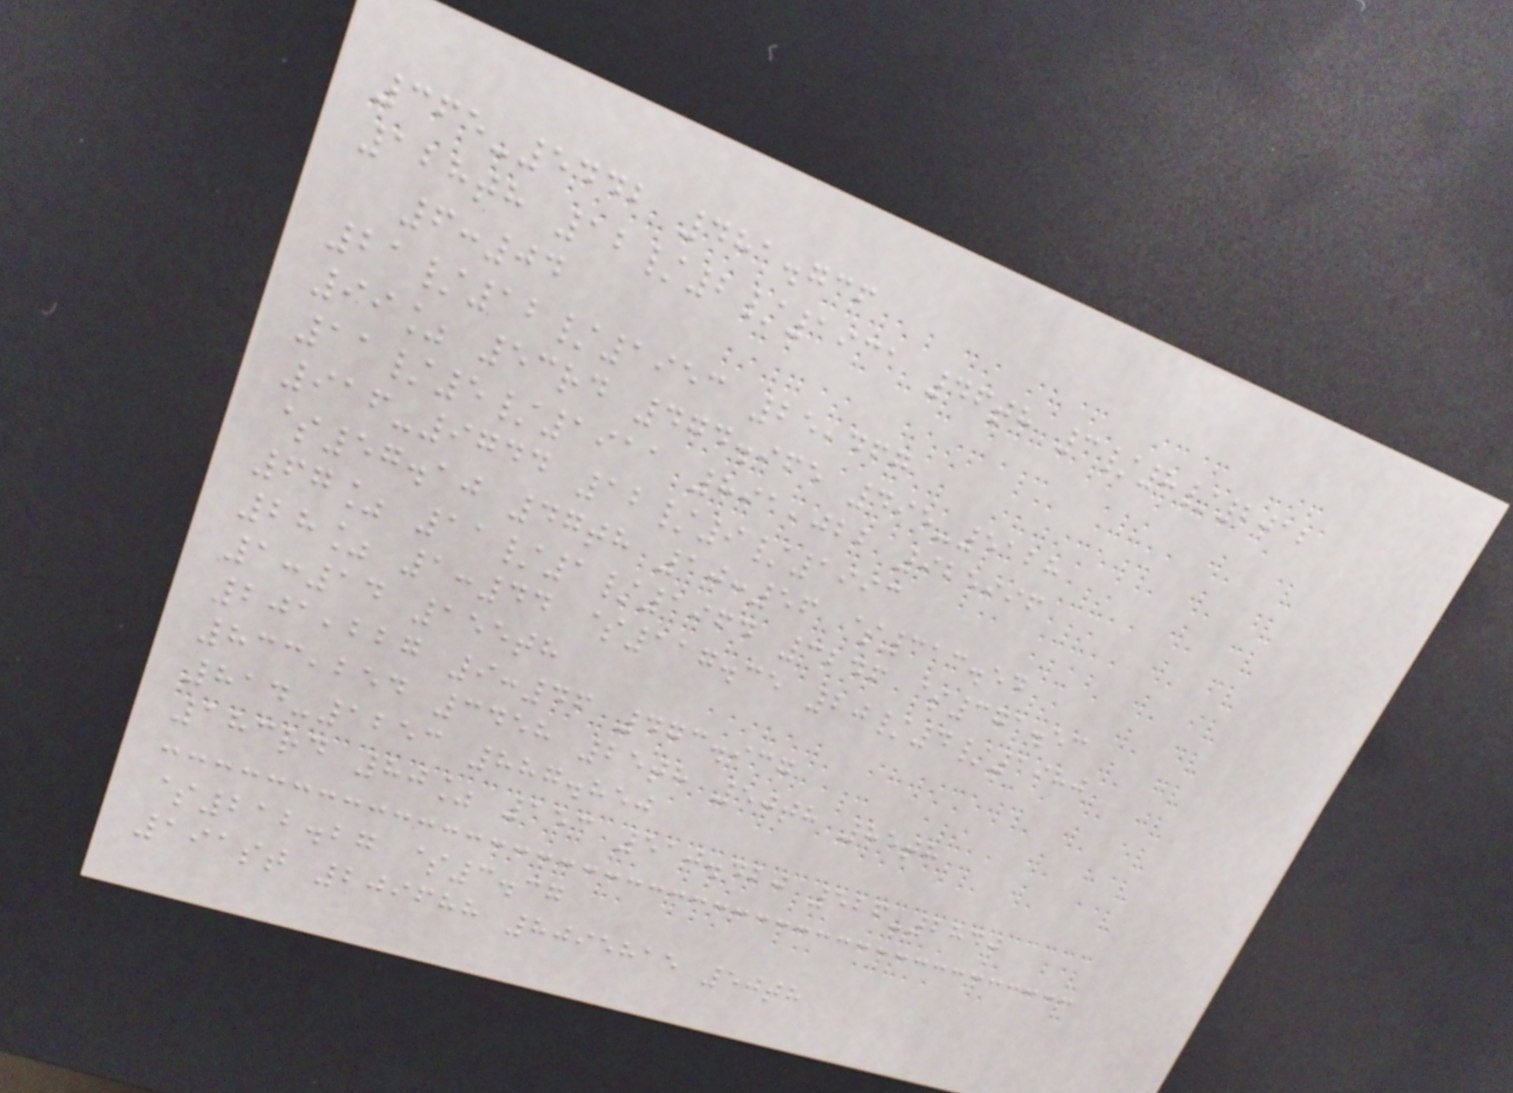365-5442 481.736
128th 12/2/1931 46th 3/8/2012
6:04
21/12/1953 25,467
99% 53rd 474.965 495-5128
11/5/1911 891,022 925996
916-9744 12/9/1993
$57.10 47th 10:56 $313.54
67% 11/1/1964 3246 $371.53
28% 1:44 $117.35 20/4/1980
1:14 155th
201,227 9:46 473.937
833,254 3458 25th 50th 85th
814-1253 887.850
183rd 80% 153 510.420 526-2840
$212.27 $3.37
191st 209688 8095815 50th
